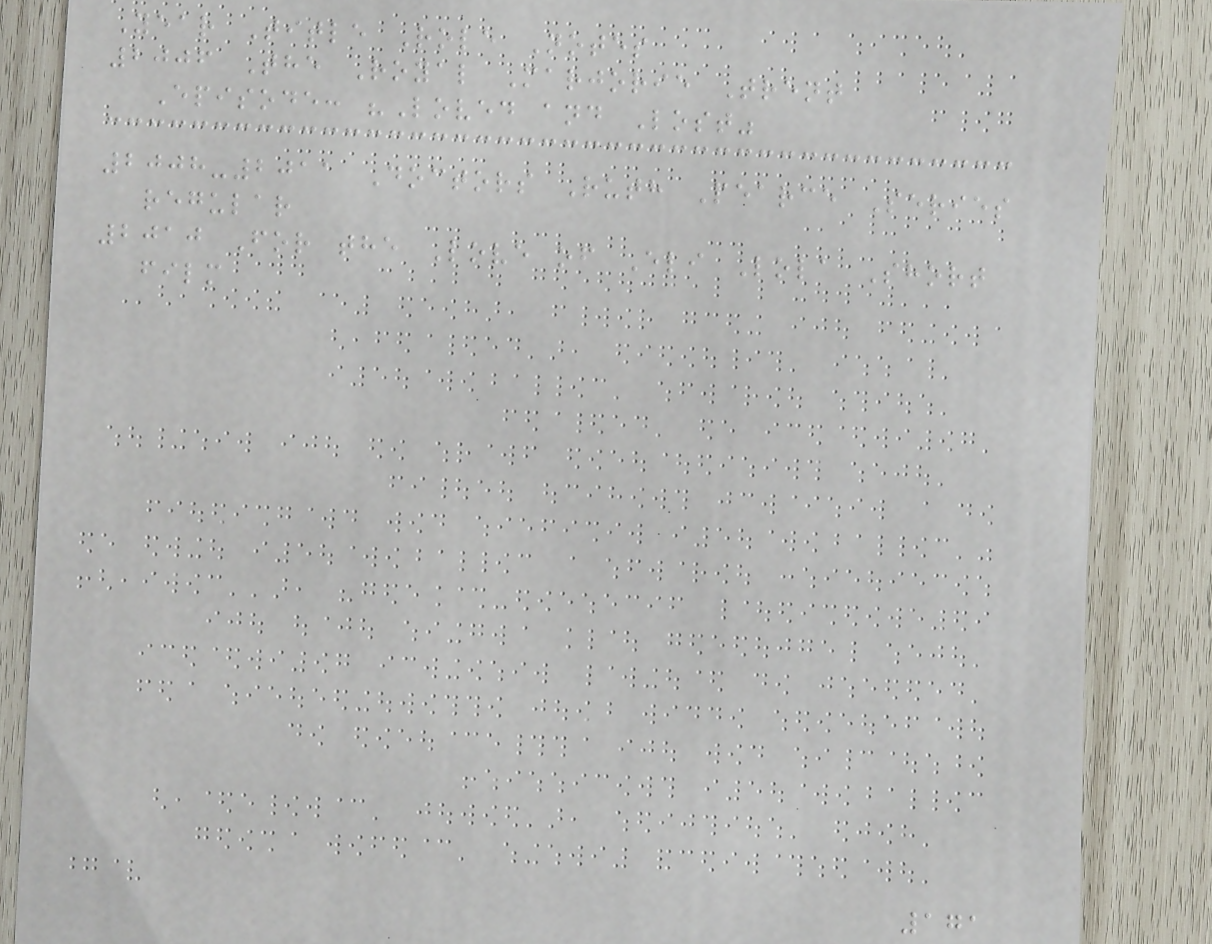Year Title Role Notes
2006 The Royal Marjorie Trent
Episode: "Loved and Lost"
2008-2011 Doctors Ruth Pearce Series
regular
2010 For the Love of Eli Lola Short
film
171
